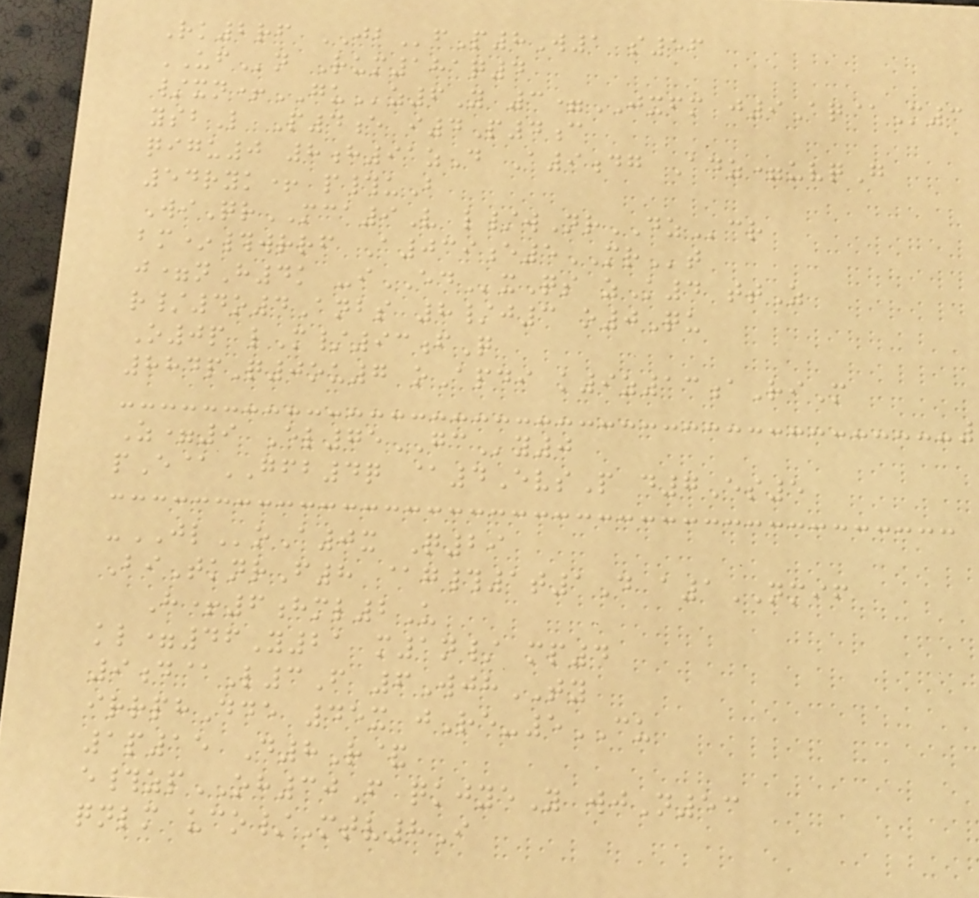Rk2rf JBfP8W1 s56
UFn Rum181q4
/xn+GUz6Y 3=JXFM j9Aq@M3
ysbL P4e i4P4c
qigu0 8h91zD A9dg Adz=uvqG
54ryk+ p#uB
WiQrMCA9V l/wNrDZcr
bm*#wrrf A039e5MRt
j=nH4k -iEDxQs zK4 ttZ
r/4o4Anbs 8/j3 o0Qu
O0p lM/93fQ
884pQ0ou7 oApdi k9z13aRiM
Z=9 El75GCy0
pE@GFB4q @4EvsP d7Es5
-JLoA0x Q29
BiTknrF8 @g#1t1D a1NMIF
H+6hml2U
kl=46Y21 m1n/ mp4
9d@L3F 6WjhTY
irrphDde 45x jRe-5CU
1p15 D8R&
e#zpOH30F qkjyeY wjN53
qnlm uco/Mtv8I
